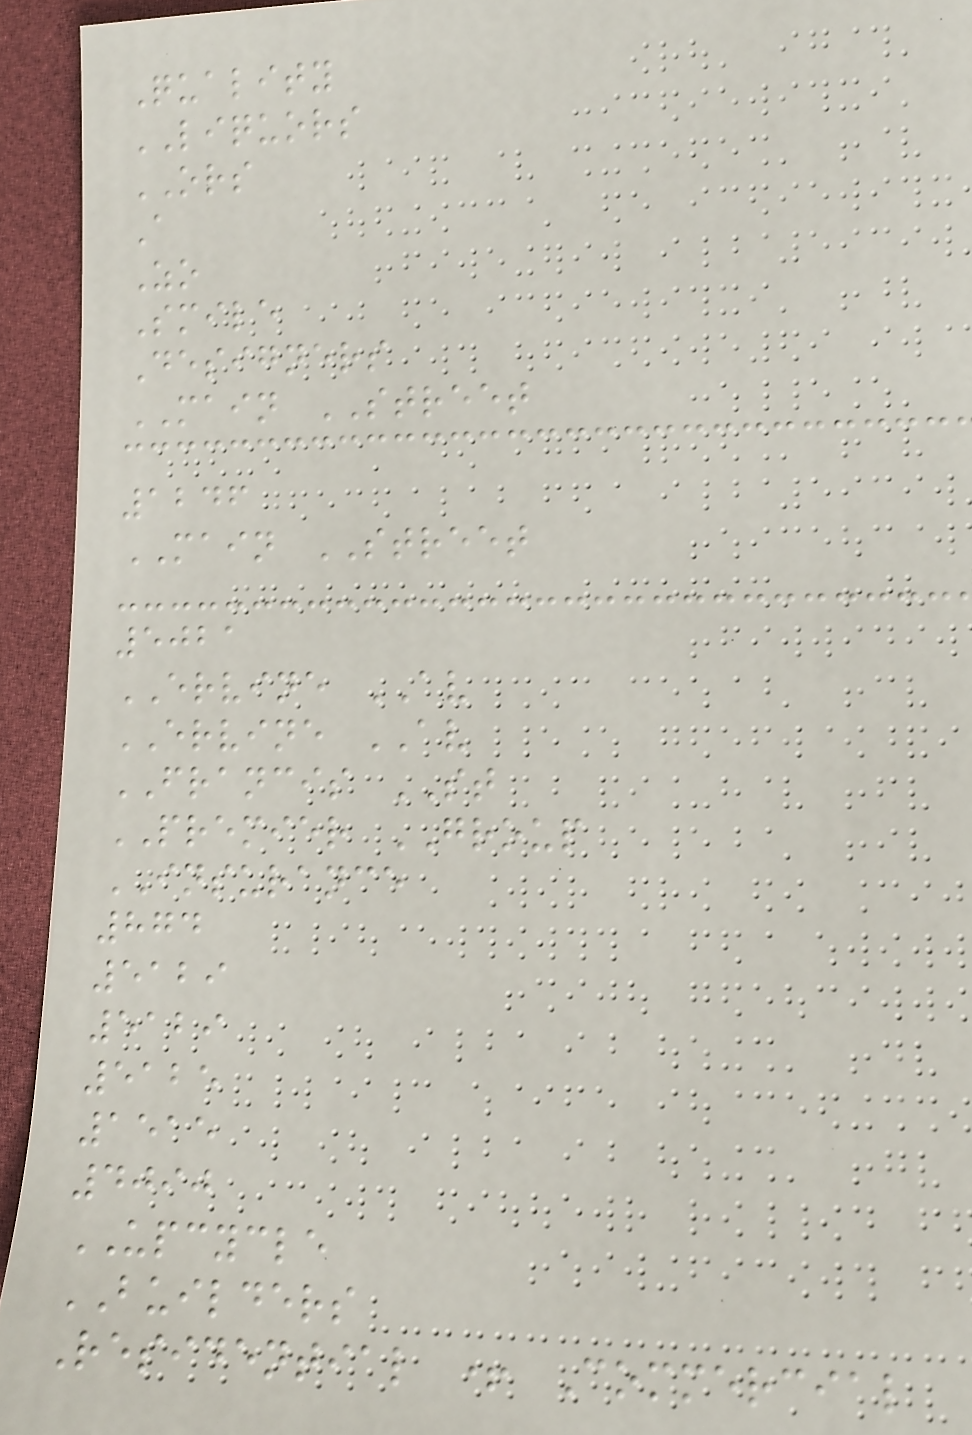Quality
LIQUORS
ORS
A
Zo
Smile
Designers
MAIN STREET
1246
MAIN STREET
5021
ERVINE AV
ERVINE AV
FRANCIS ST
PREMIER GROUP
INSURANCE
874
5129
5129
5125
1515
4090
UPCYCLE
BUILDERS
Residential + Commercial
